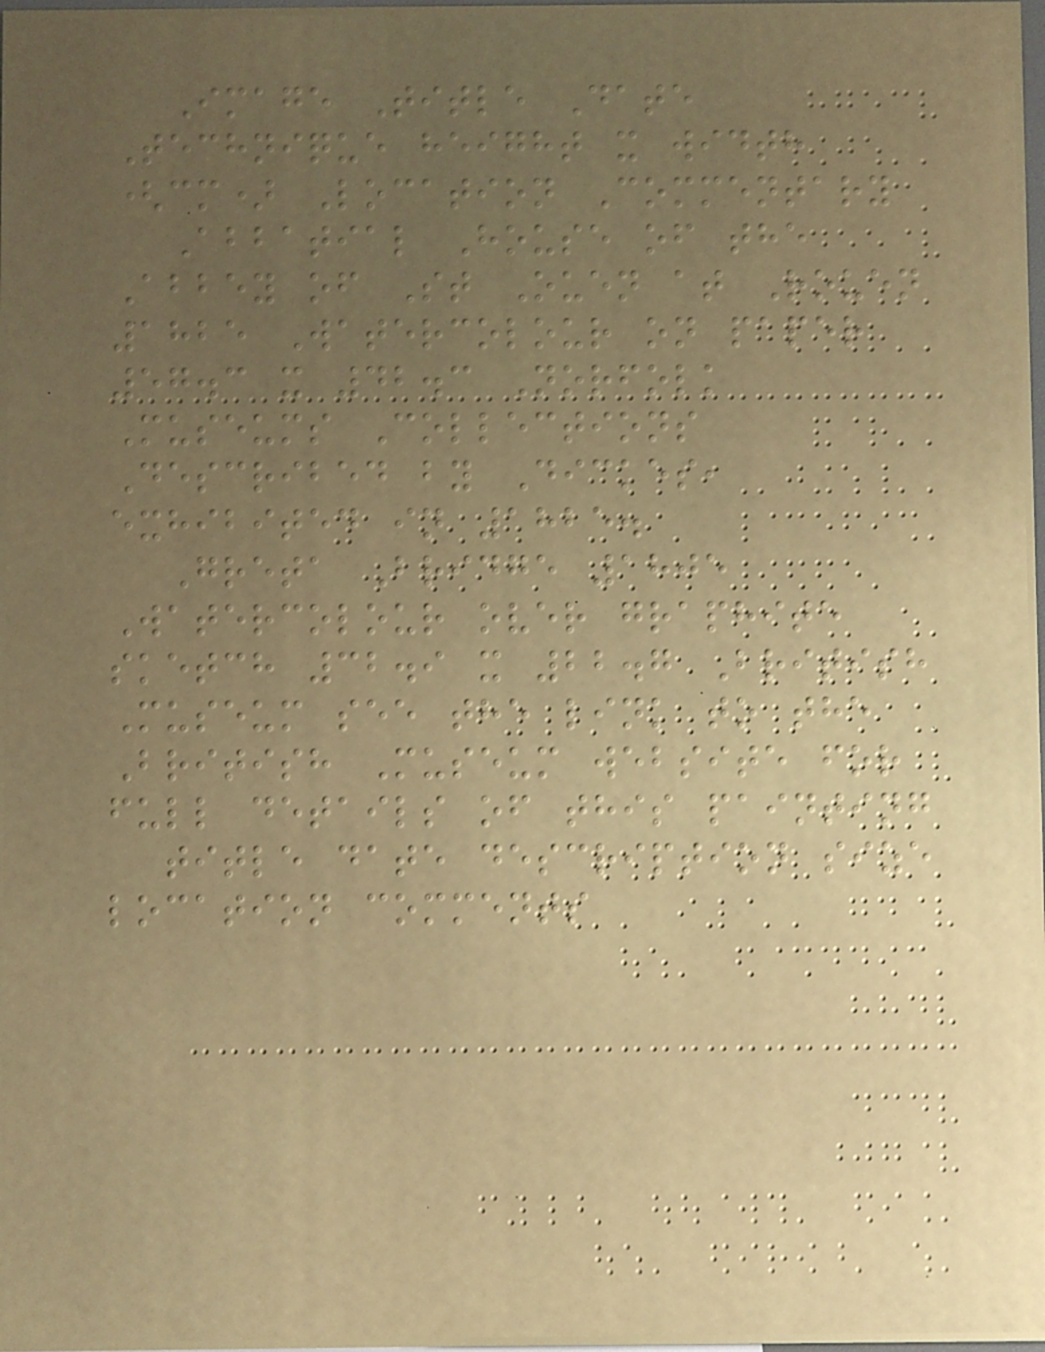Image Title Date
Technique height x width
(cm) Location Commentary
Abbatial House of the
Abbey of St Ouen at Rouen
1825 Watercolour on paper
57.3 x 42.3 Norfolk
Museums Collections
Described by Dickes,
exhibited in 1825.
Greta Bridge 1805
Watercolour over graphite
sketch 32.9 x 22.7 British
Museum see the link to the
British Museum website for
full details of this painting
title date description size
location comments
